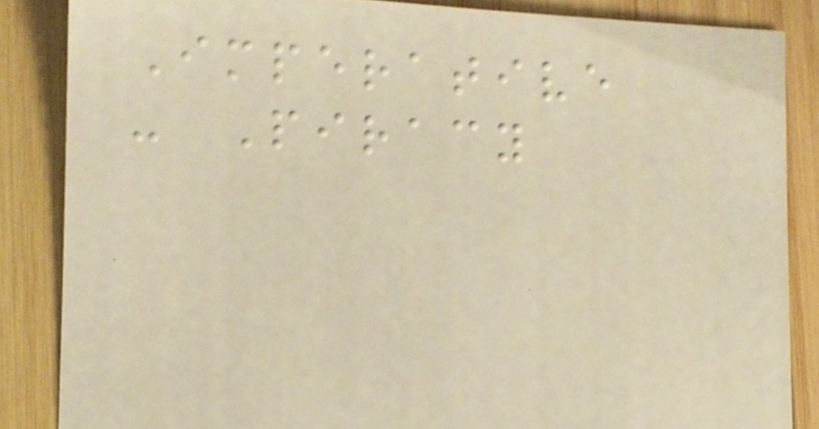Imperative
- Piracy
